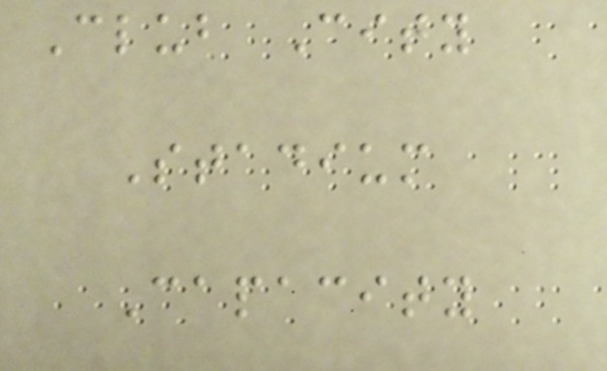Club City
Stadium
Capacity
